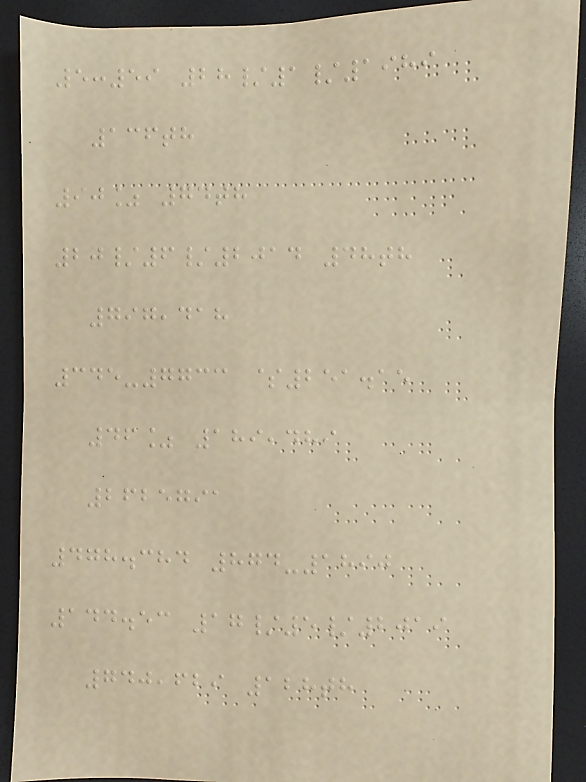5:59 28/1/1989
136th
90% 74th
20/6/2014 48th
797,418
345-7733 $251.15
46% 189,489
2625791
478.384 874-1890
144.53 17/5/2019
740,629 128th
